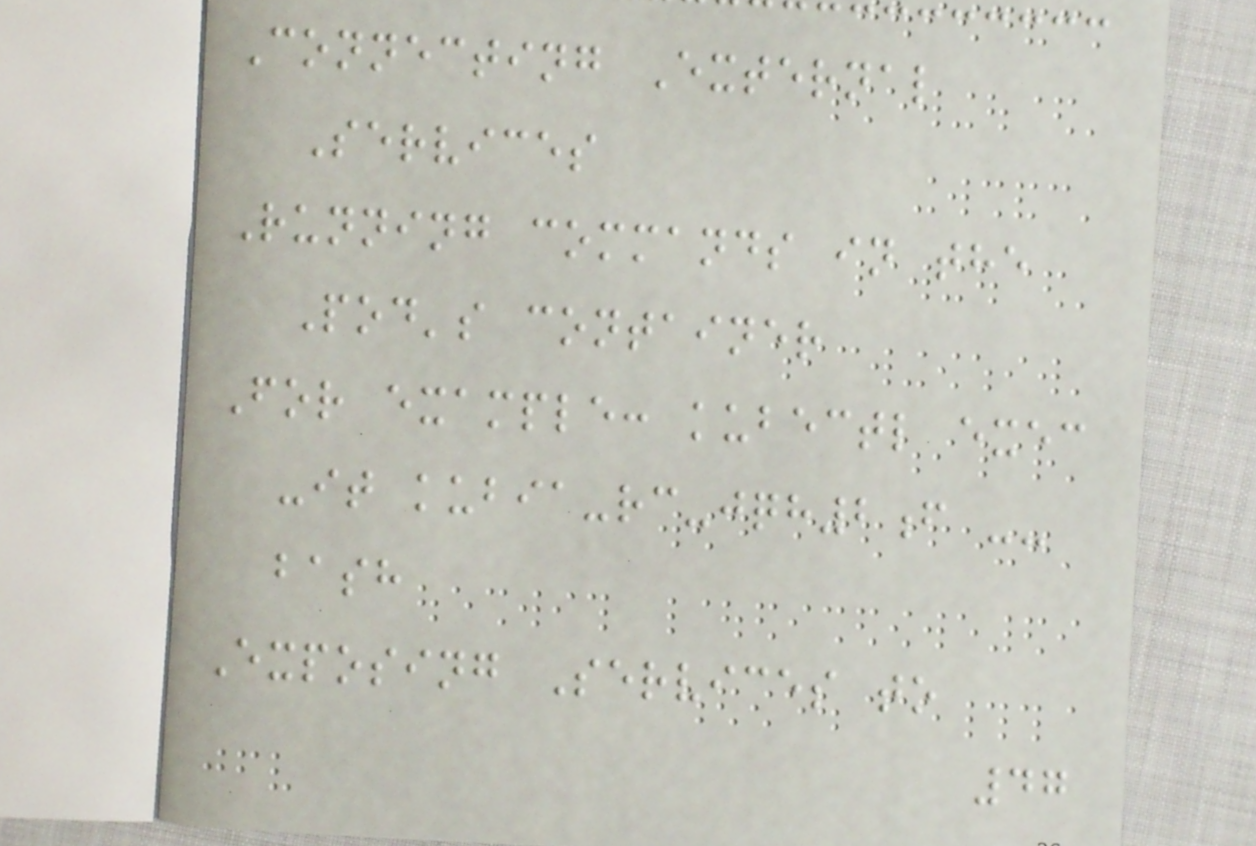Connecting External
Services
Running commands in the
Pod's container
For example: kubectl exec
-it kubia-rc-jqh2f --
bash
Exposing Services to
47
